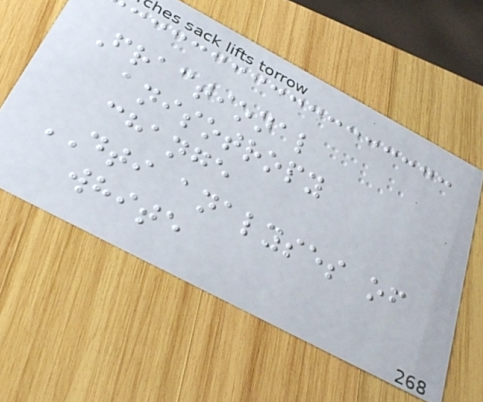Fractional
anisotropy
change
DTI analyses of
white
